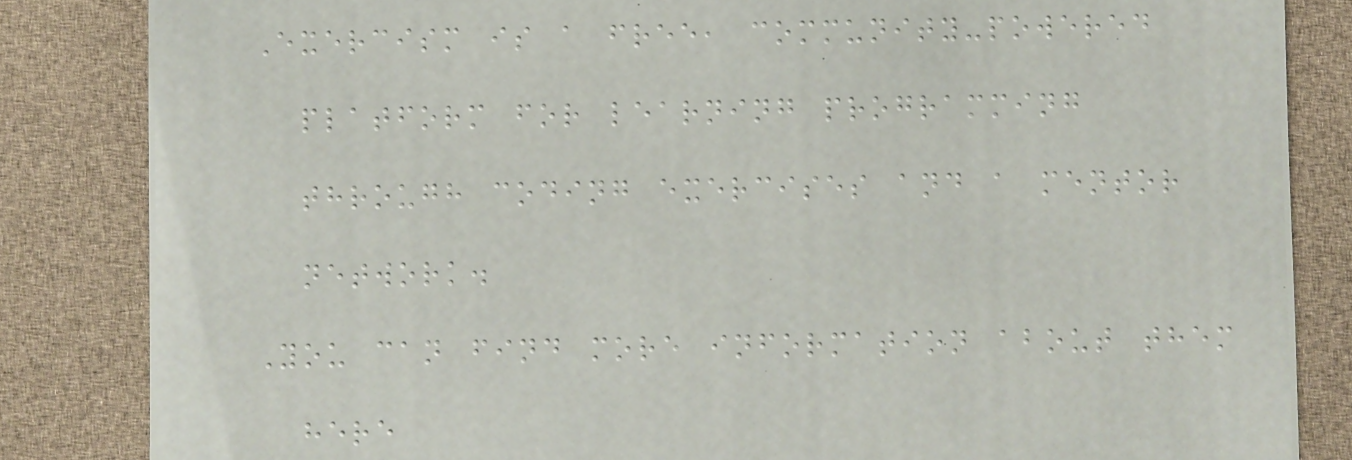Exercism is a free, community-powered
platform for learning programming
through coding exercises and a mentor
network.
You can find more information about them
here
